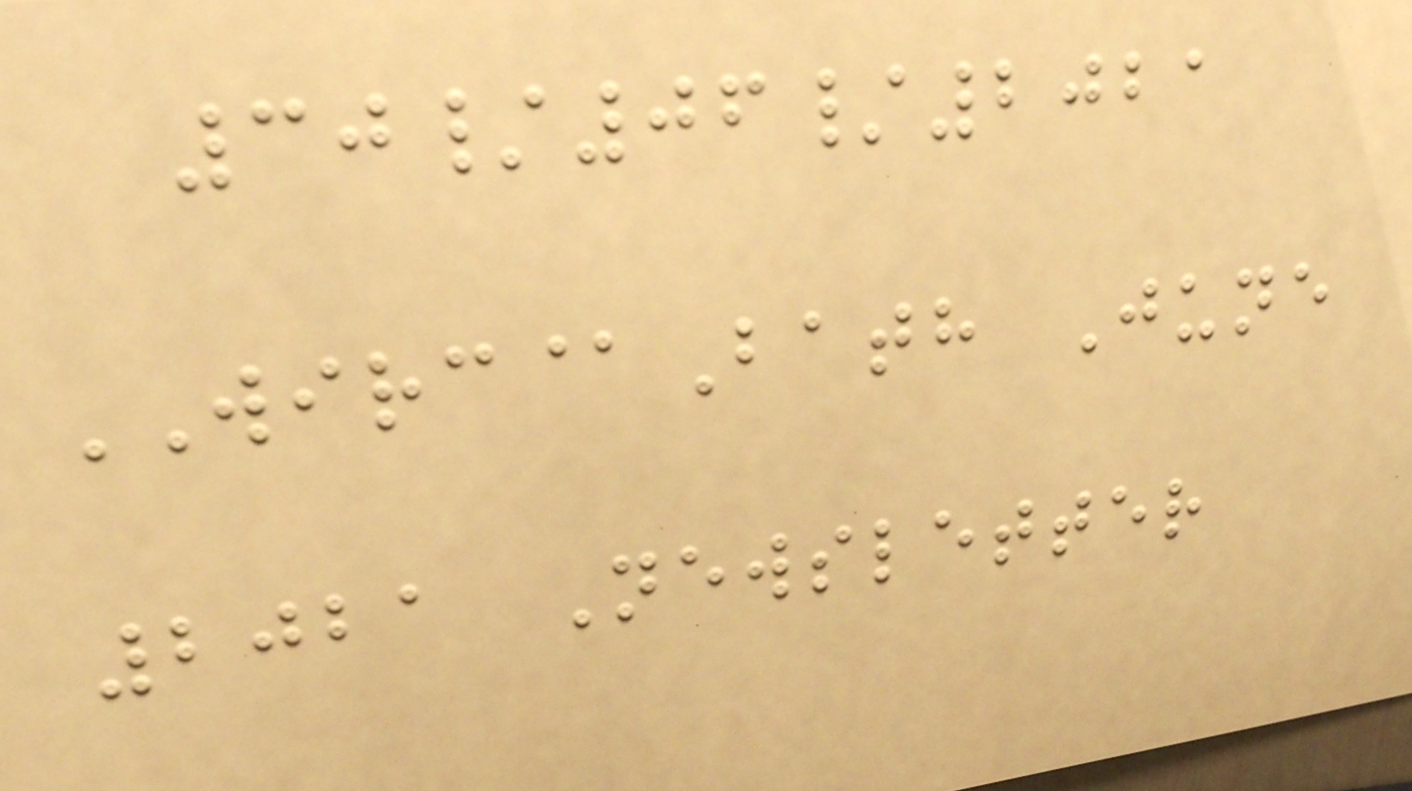30/06/2021
WIRC@Bath June
2021 Newsletter
